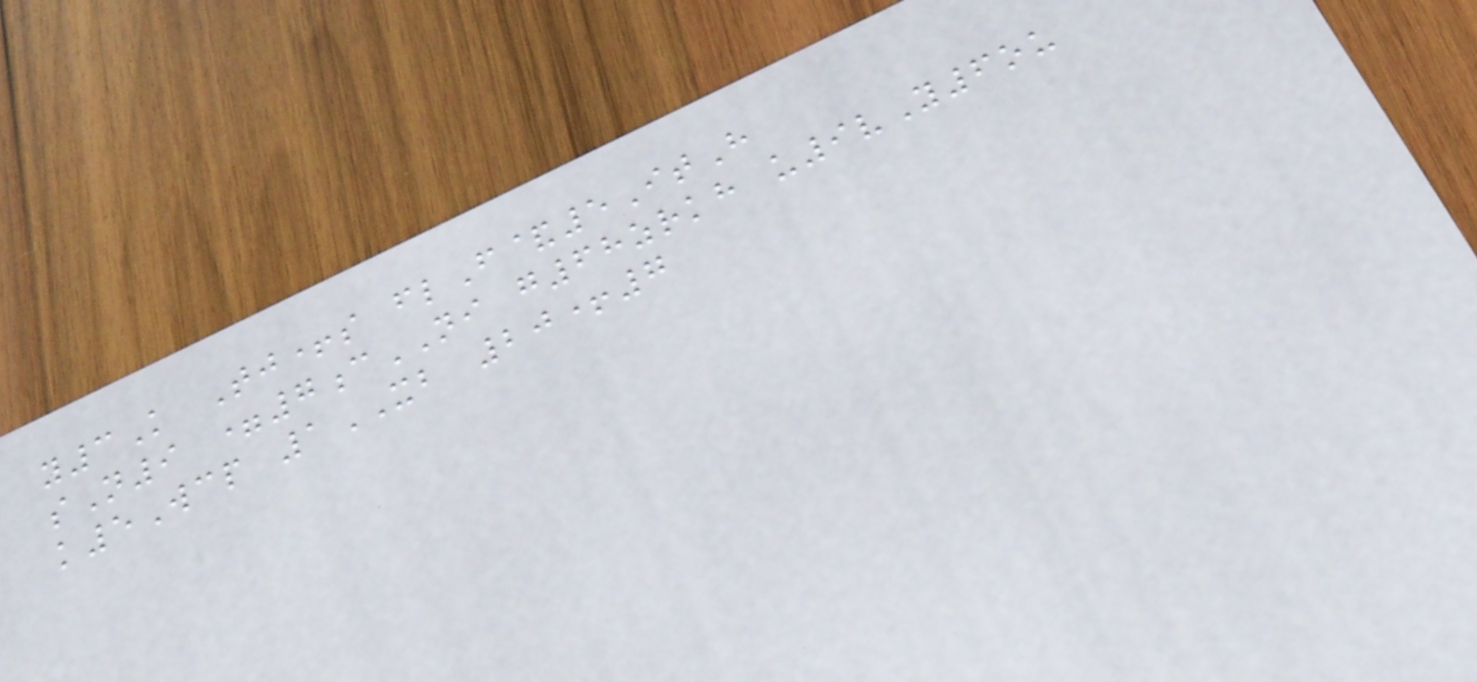y3K Tj+s flF&5ItH
sN9 =7cNI g68zrkh u9vY6ou
k5Wcp 1XB 20+7
